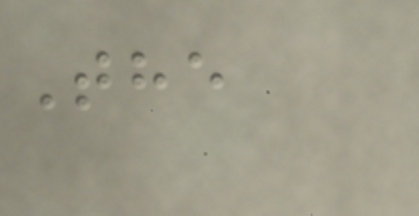The
